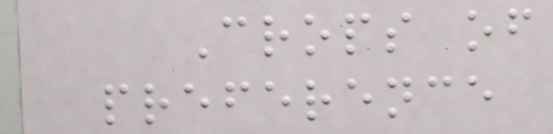Crops of
preference
